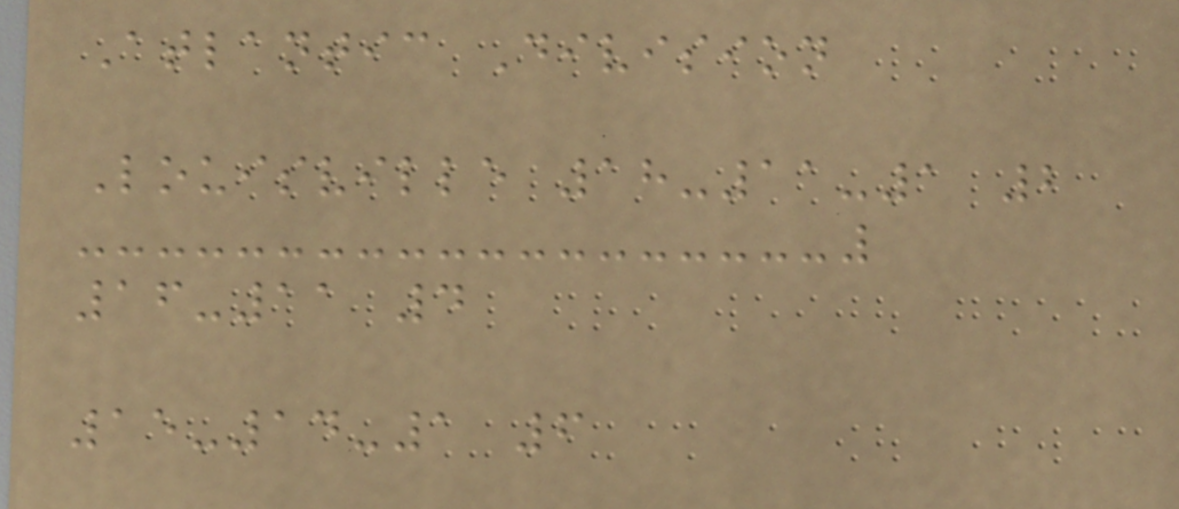Atlantic Division
Louisville 18-11-1 2
16-11 4
15-14-1 6
